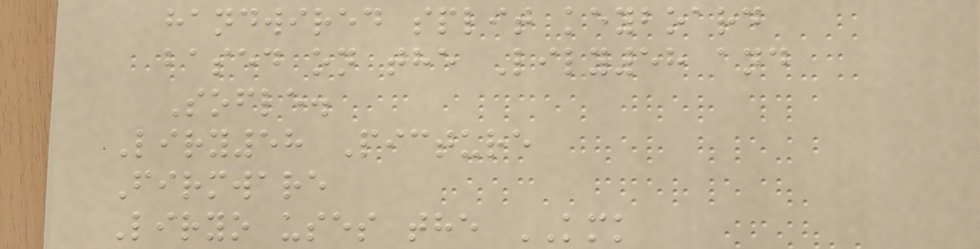handwired split keyboard
based on the Lily58 and
Sofle.
Liry58 Picture
Firmware
Liryo uses the KMK
